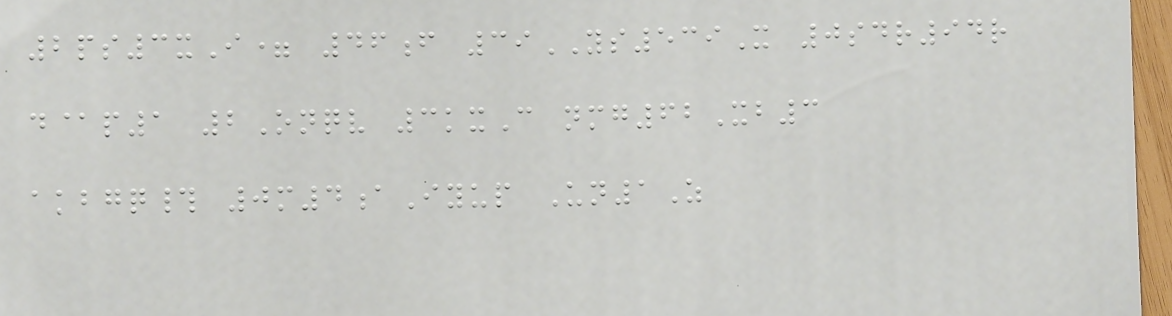2ps3xI= 46f 39YS539X 0sdr94r
d@p1 2Onqv 3kxC nmg62Xb3
akbgq# 0m4aIyup Un1Z
